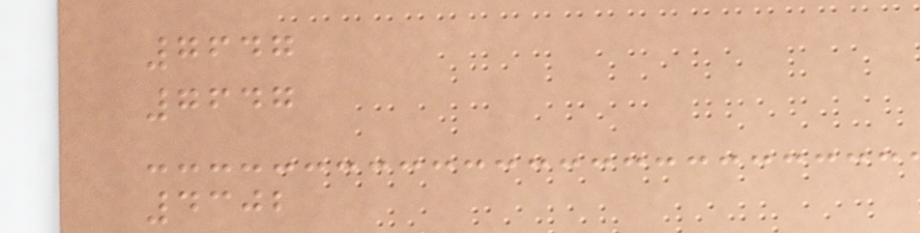7647
7647
4302
